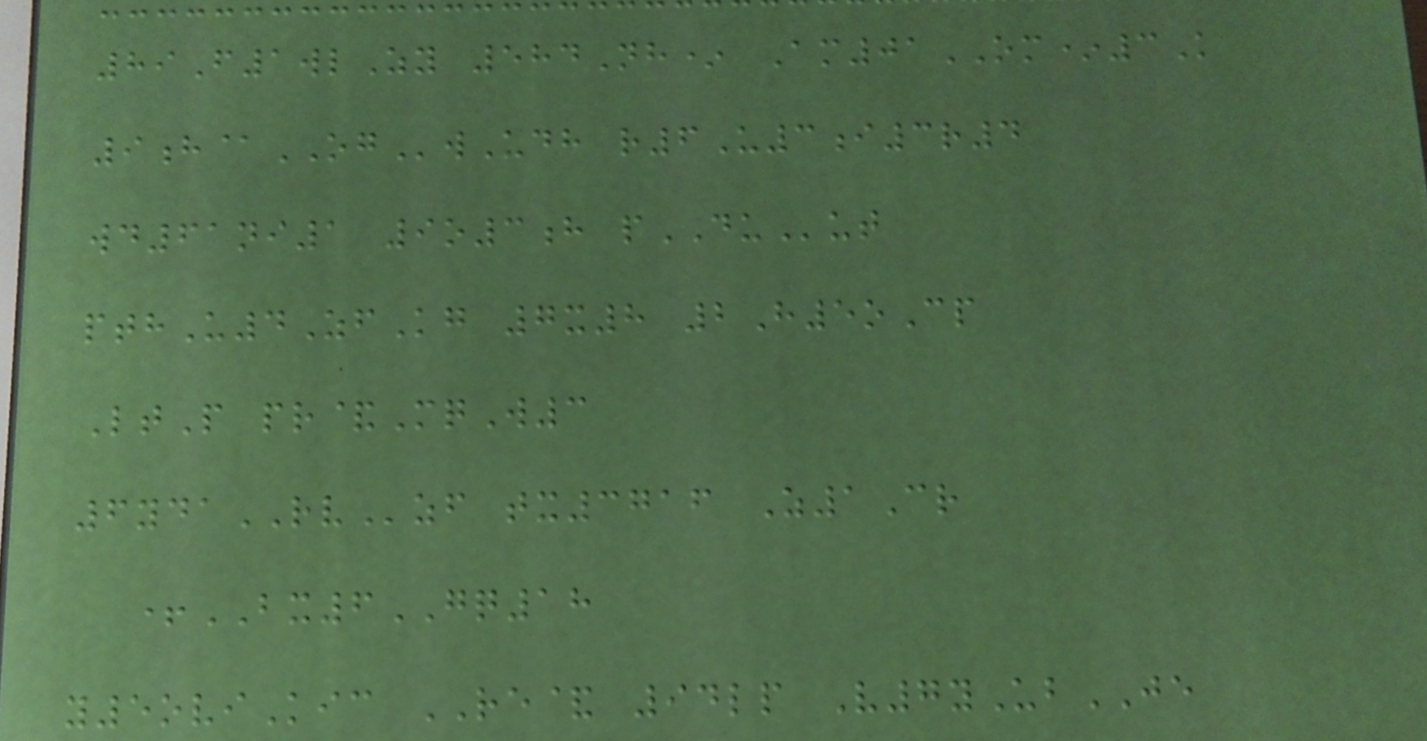89F1wlZy 584Nh* Am01OM*3K
9h@OGwUdh r6U3i3r4
wd61ni1 9o3h pDUut
pthU4ZfKg 7x8 2H5oCp
LtP pr&MqW3
6ydaRVzf tx3716 Z1Cr
+BX6GQ18
y5oviKic RE& 94lp V7yUbJE
